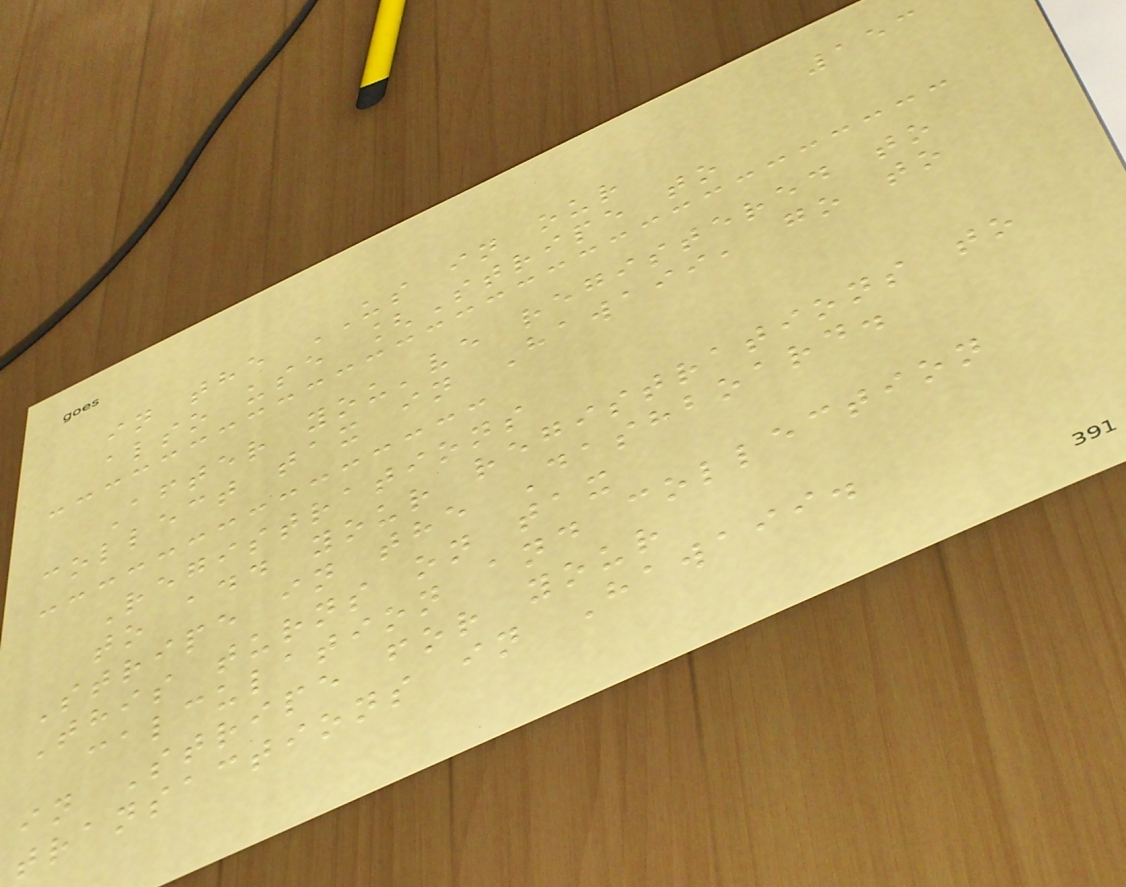153
in the US in our
also use [Stripe to
After you've registered to
collect tax in Hawaii, go to
Registrations
to add your registrations to
Stripe in the Dashboard.
This turns on tax
calculation and collection
in Stripe for your
transactions in Hawaii.
